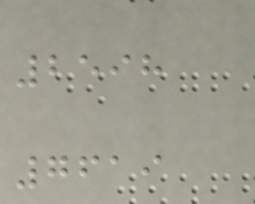2598
7619
